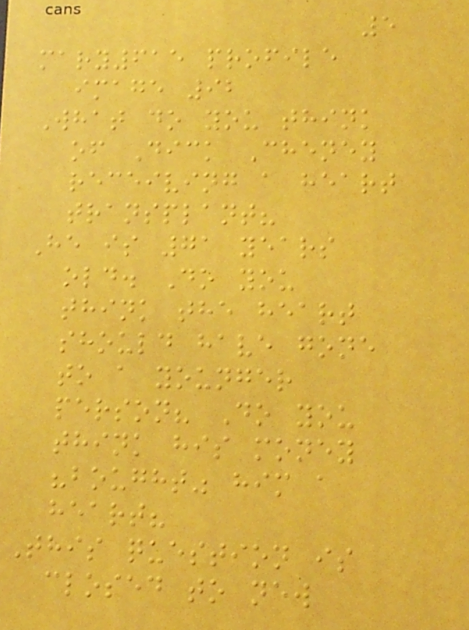5
mary615 profile
image 92
What do you think
of Dick Cheney
receiving a heart
transplant?
He is 71 years
old. Do you
think the heart
should have gone
to a younger
person? Do you
think his money
"bought" him a
heart?
This question is
closed to new
